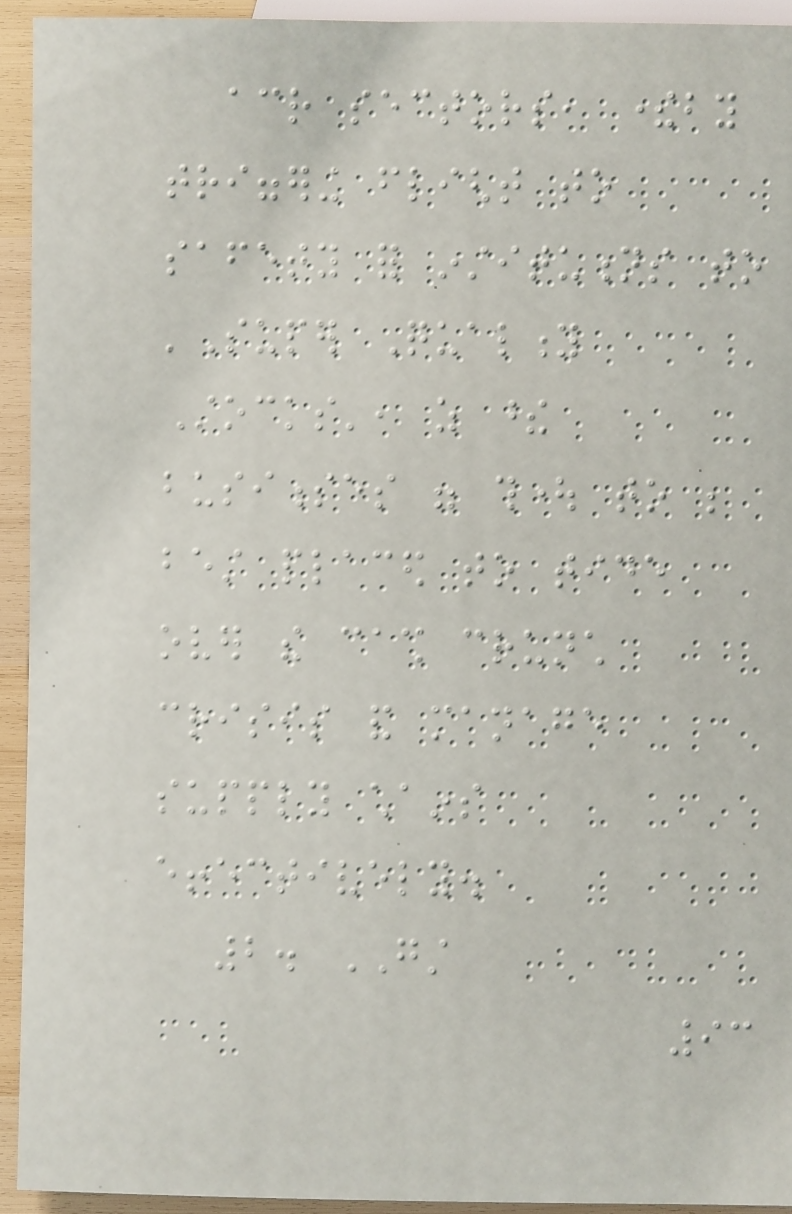across sectors, thereby
triggering flight to
safety for institutions to
'Super Quality
Stocks', as these
businesses were thought to be
best placed to tide
over the cash crunch
crisis and manage
supply chains
effectively.
2. GST
93
